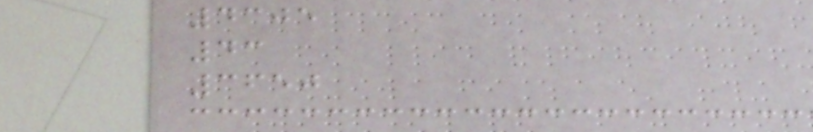4305
43
3650
